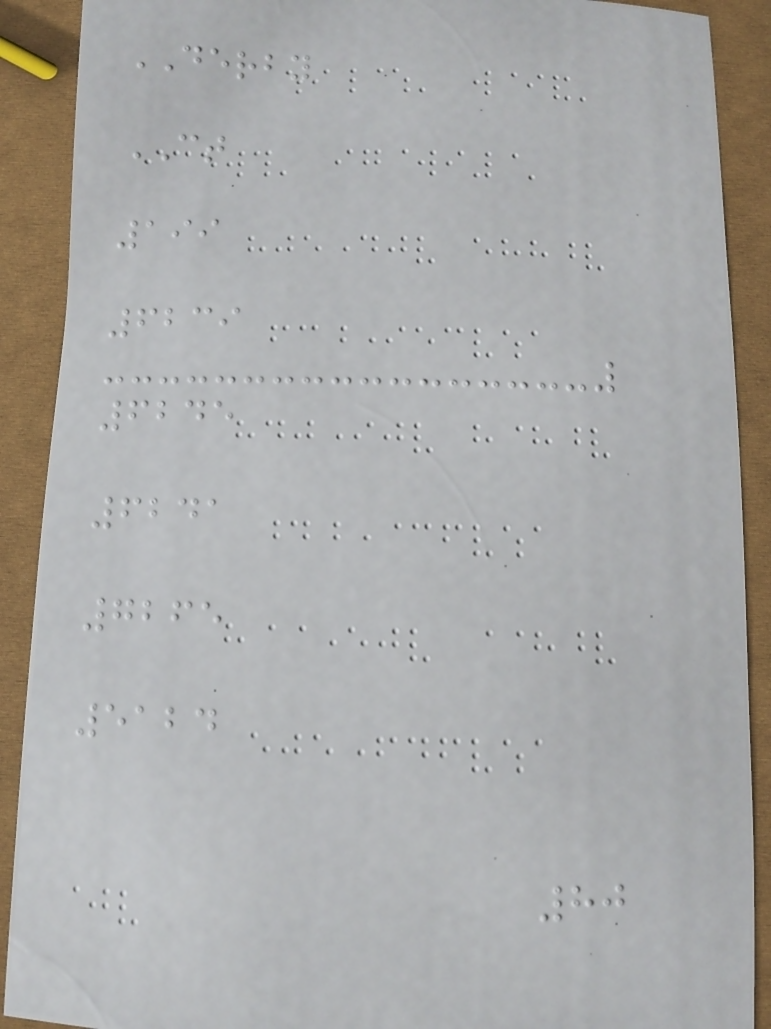DERBY
CT
199
6239
6245
6241
7265
5124
80
